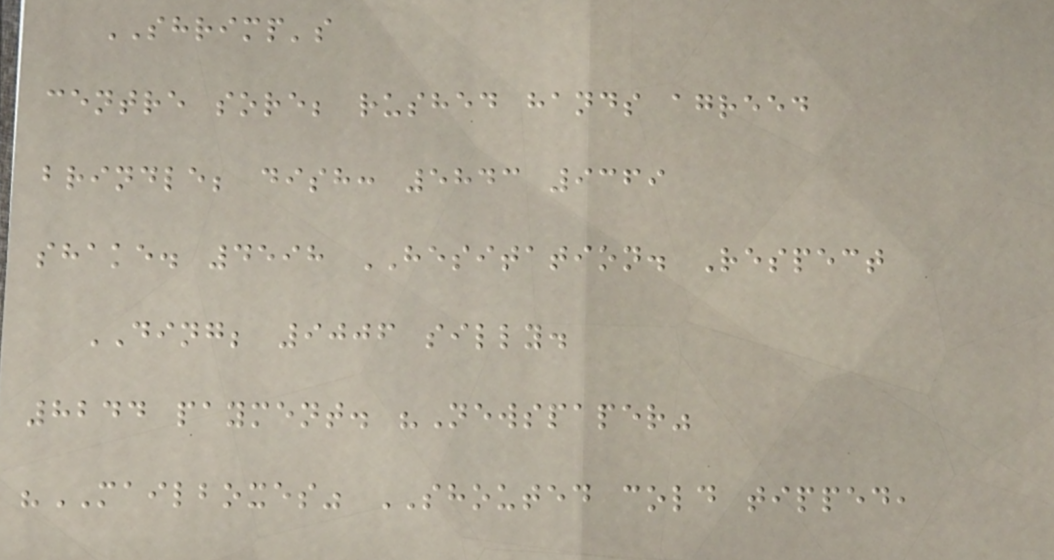SHRIMP's
centre sore; rushed hands agreed
brindle; dish: 5843 9369
shake. 4598 HESITATION. Respect
DING; 9006 silly.
8244 payment. "Newspaper"
"MAILBOXES" SHOUTED cold tipped,
